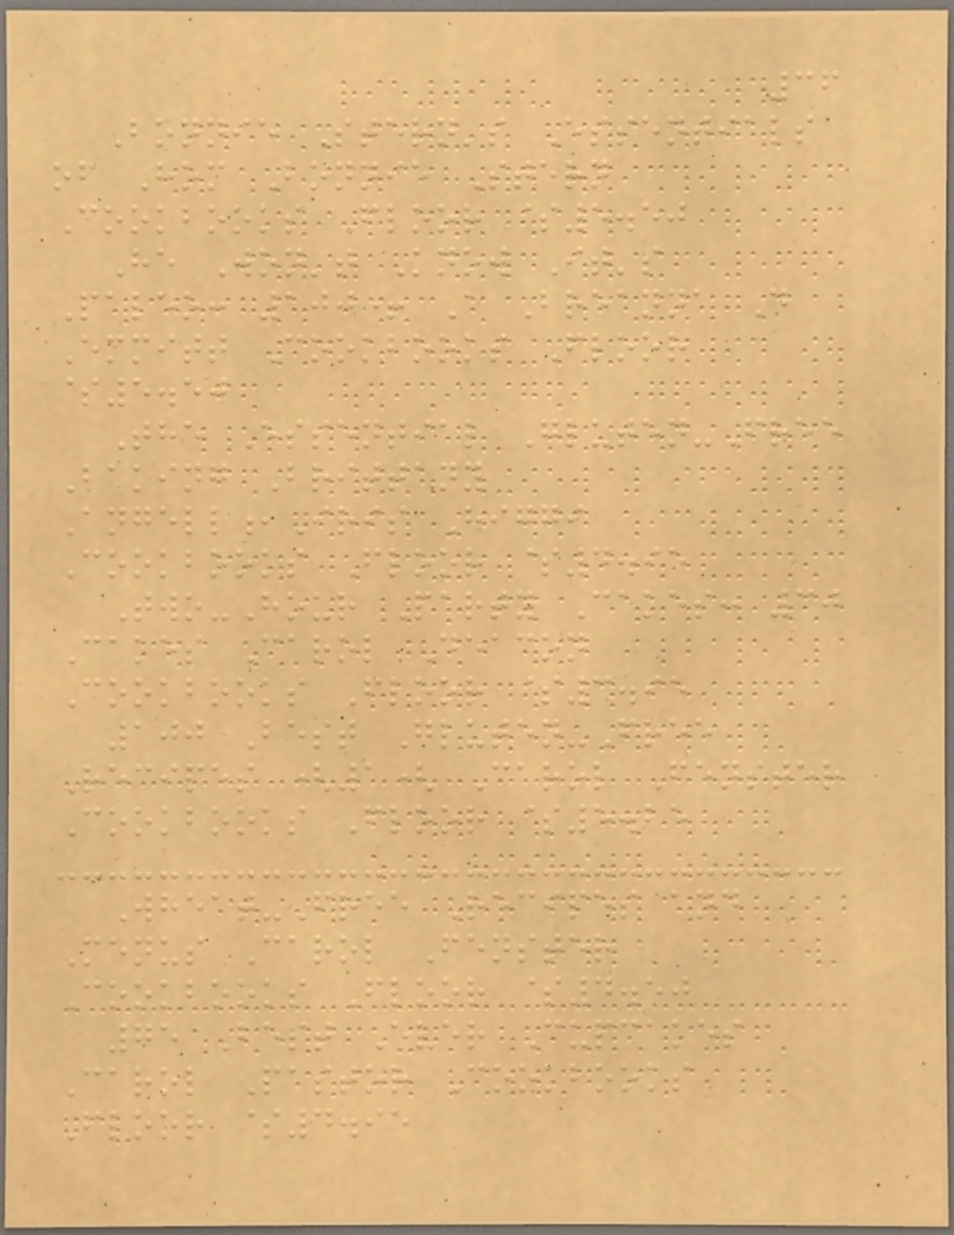36
Bonnie Stern's Essentials
of Hom Bonnie Stern
Cookbooks Floor $5.50
He Won't Know It's
Paleo: 100+ A Breanna D
Emmitt Cookbooks Floor
$5.50
The Essential Gluten-Free
Baking Brittany
Angell,Iris Higgi
Cookbooks Floor $4.95
Two-Hour Party Cakes: 30
Cakes Carol Deacon
Cookbooks Floor $3.95
100 Best Gluten-Free
Recipes (1( Carol Fenster
Cookbooks Floor $5.25
Wheat-Free Recipes and
Menus Carol Fenster
Cookbooks Floor $4.50
75 Best Ever Cupcakes
Carol Pastor Cookbooks
Floor $4.95
